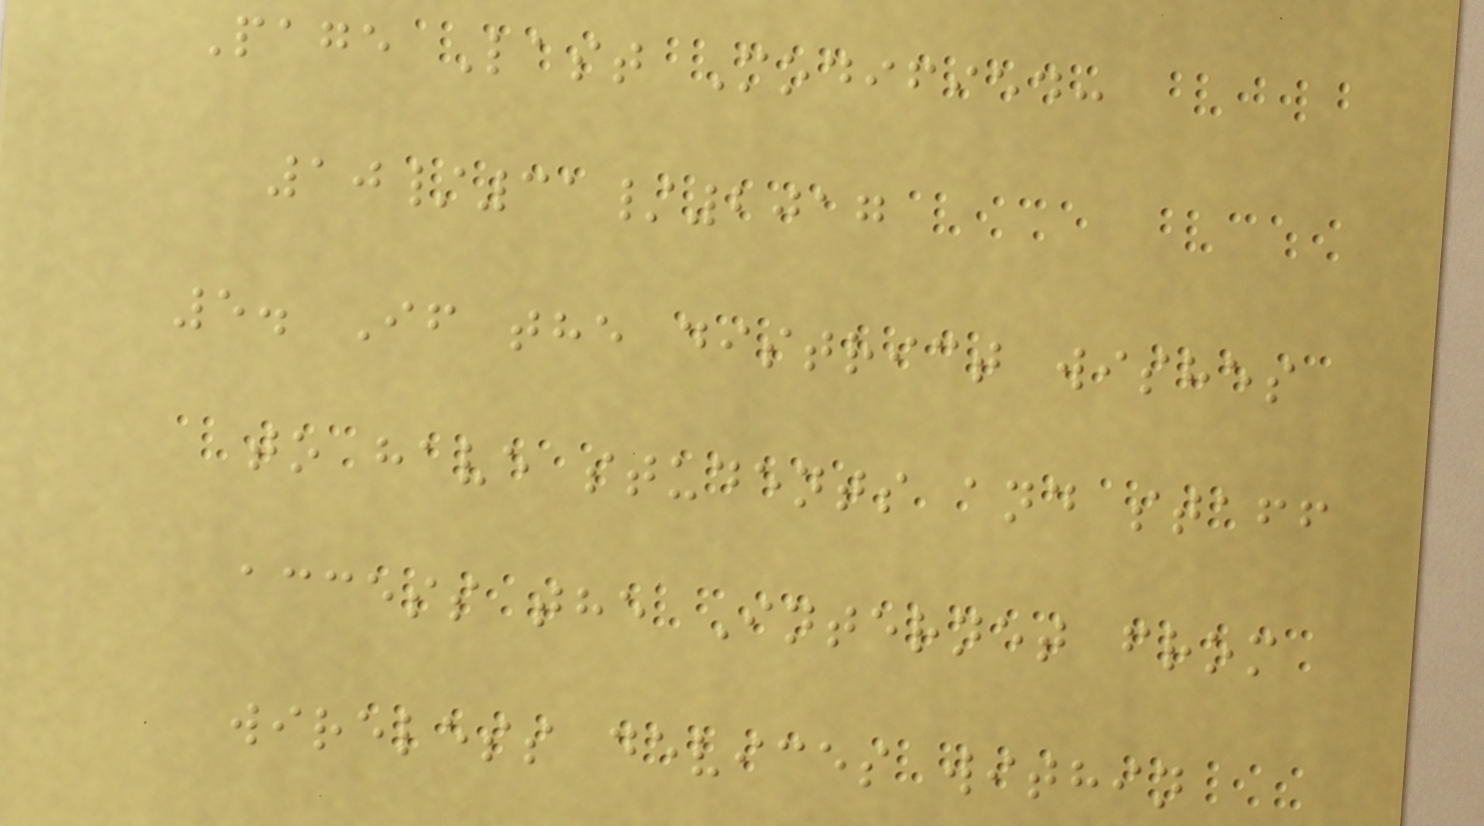Page Last Modified:
10/31/2017
5. If the district wishes
to have students and staff
access the Internet from
wireless devices within
